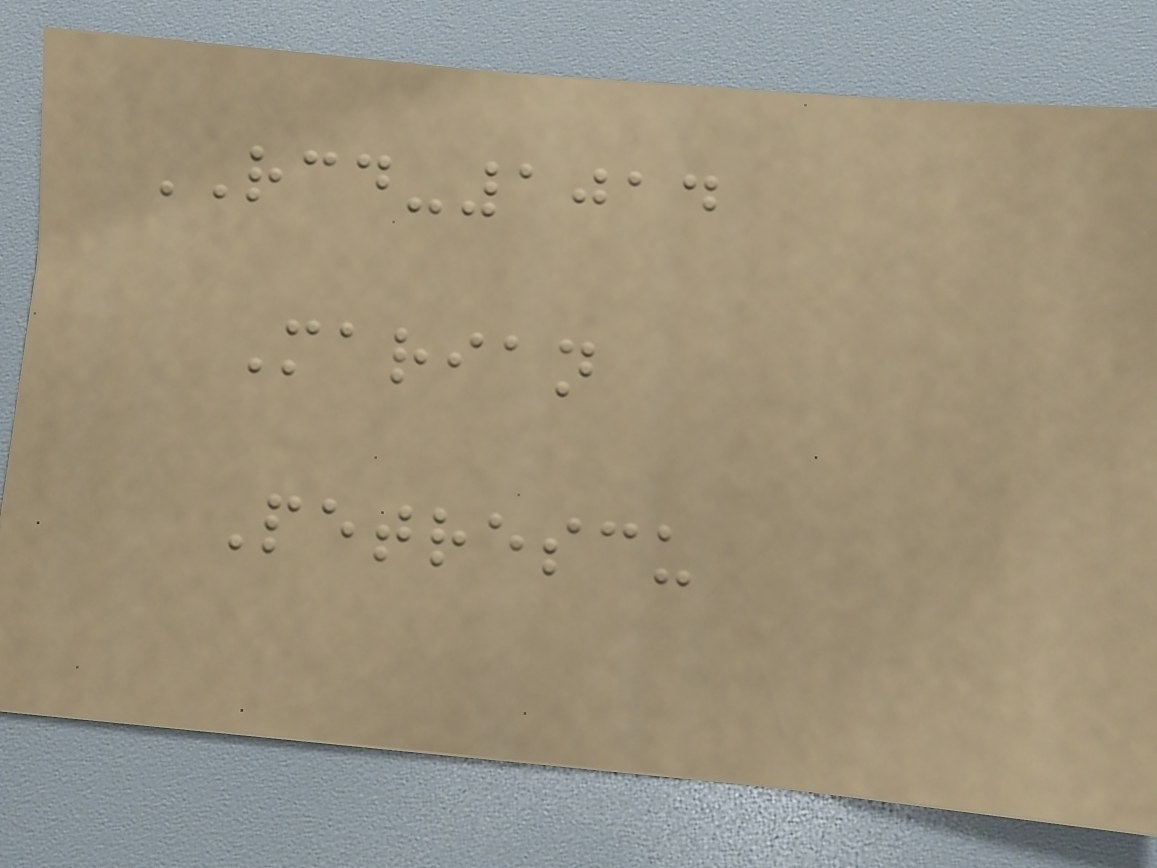RCD-1014
Marian
Petrescu
